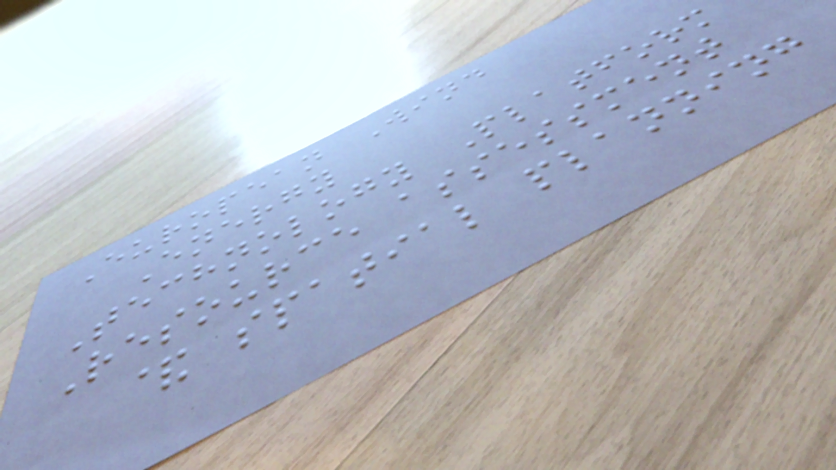European Wind
Energy
Technology Platform
Resource assessment
& spatial planning
